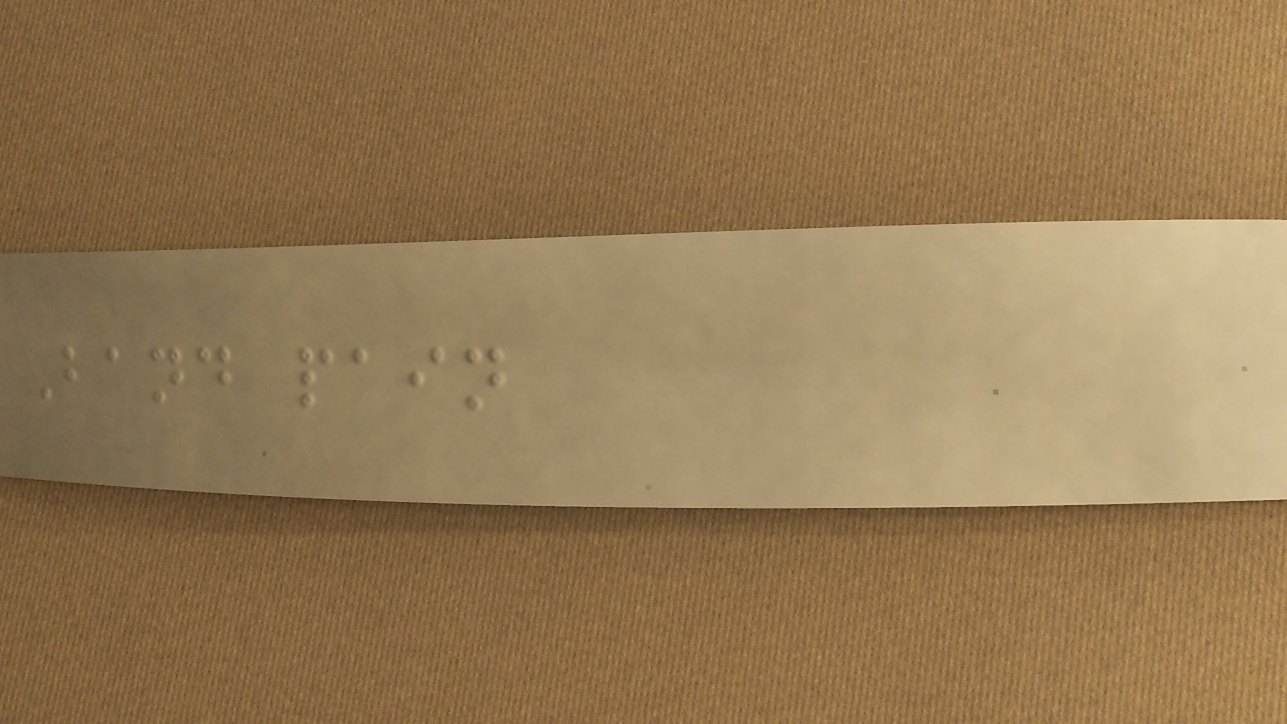Band pain
